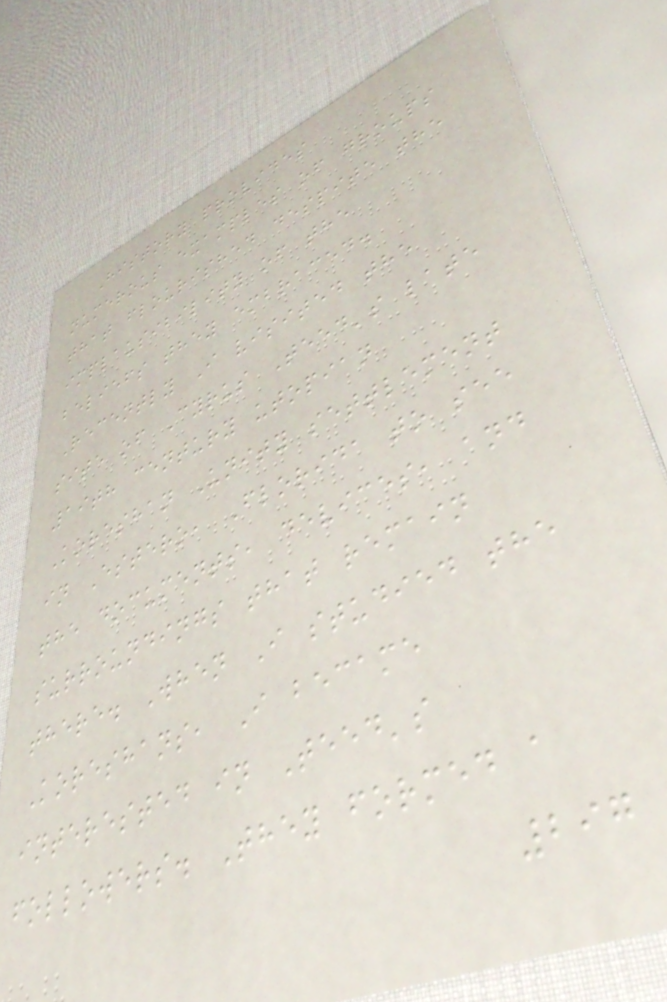History provides
numerous examples of groups
that flourished despite the
implausibility of the
beliefs they embraced.
Recently I visited the
site of Cyrus Teed's late
19th century utopian
Koreshan Unity settlement
in Estero, Florida to see
the documents, devices, and
surroundings that remain
there. When I studied the
Koreshans, I became
interested in Teed's
followers. They formed a
297
